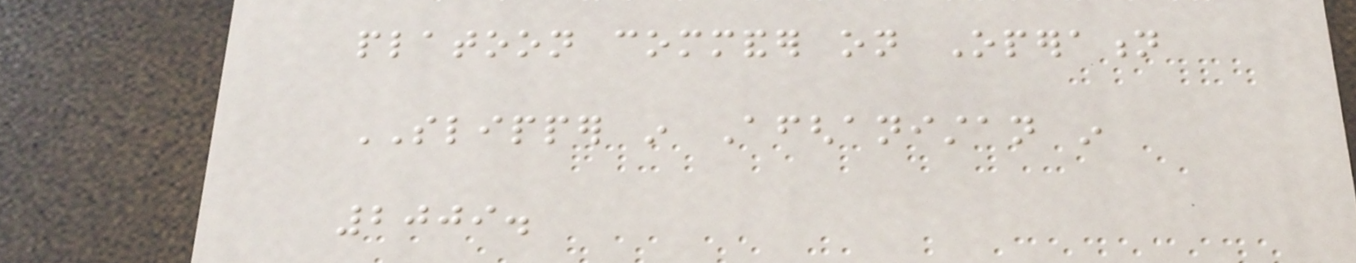platoon commander on Operation
SLIPPER in Afghanistan in
2009.
